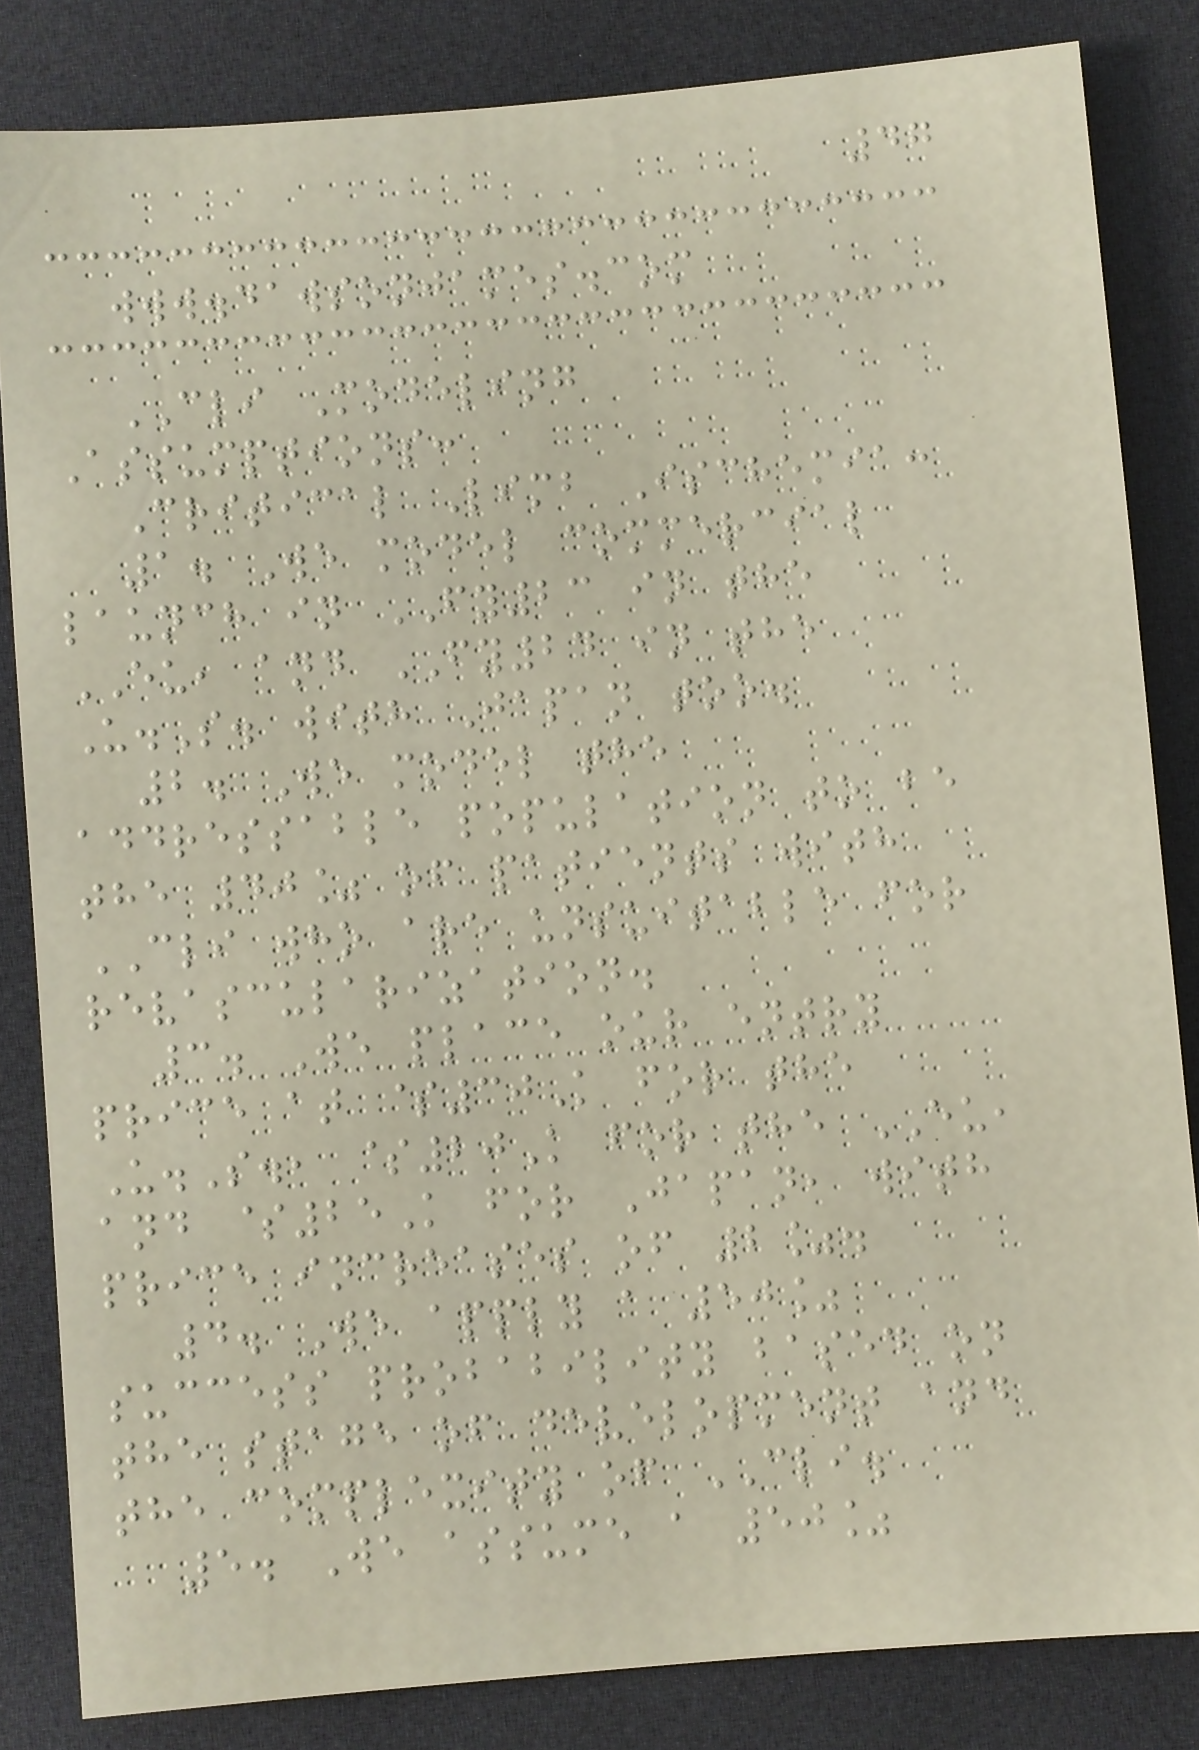47
www.dawsonjames.com
CLI Modeling
Assumptions:
Critical Limb Ischemia:
1. We model commercial
launch in FY23 in the
EU, and FY24 in the
U.S. with Japan too.
2. We model the
addressable population to be
the 40% of patients with
CLI who are unsuitable for
revascularization.
3. We place our entry
price at $30K for the
U.S., $20K for the EU,
and $25K for Japan, with
price increases of 2%.
4. We apply a 50%
success probability based on
the stage of development and
the complexity of CLI.
5. We assume a 50%
